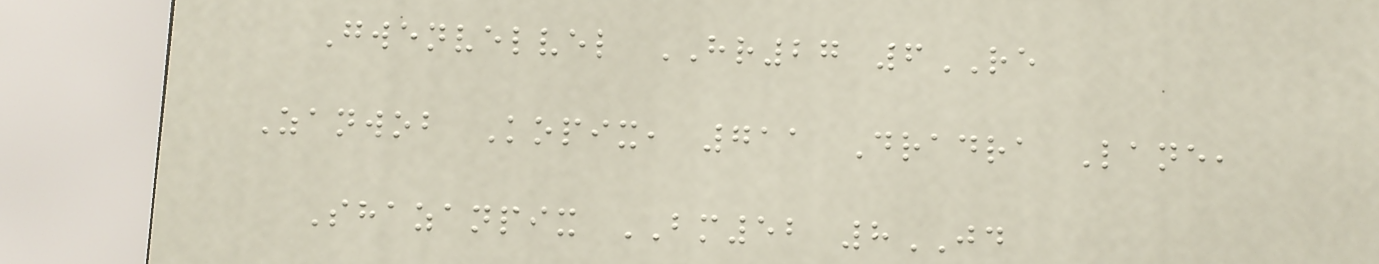Gwenvelvel HR27 6RE
Zanwob Kopix, 711 Dradra Lane,
Shazanpix BM52 8JD
